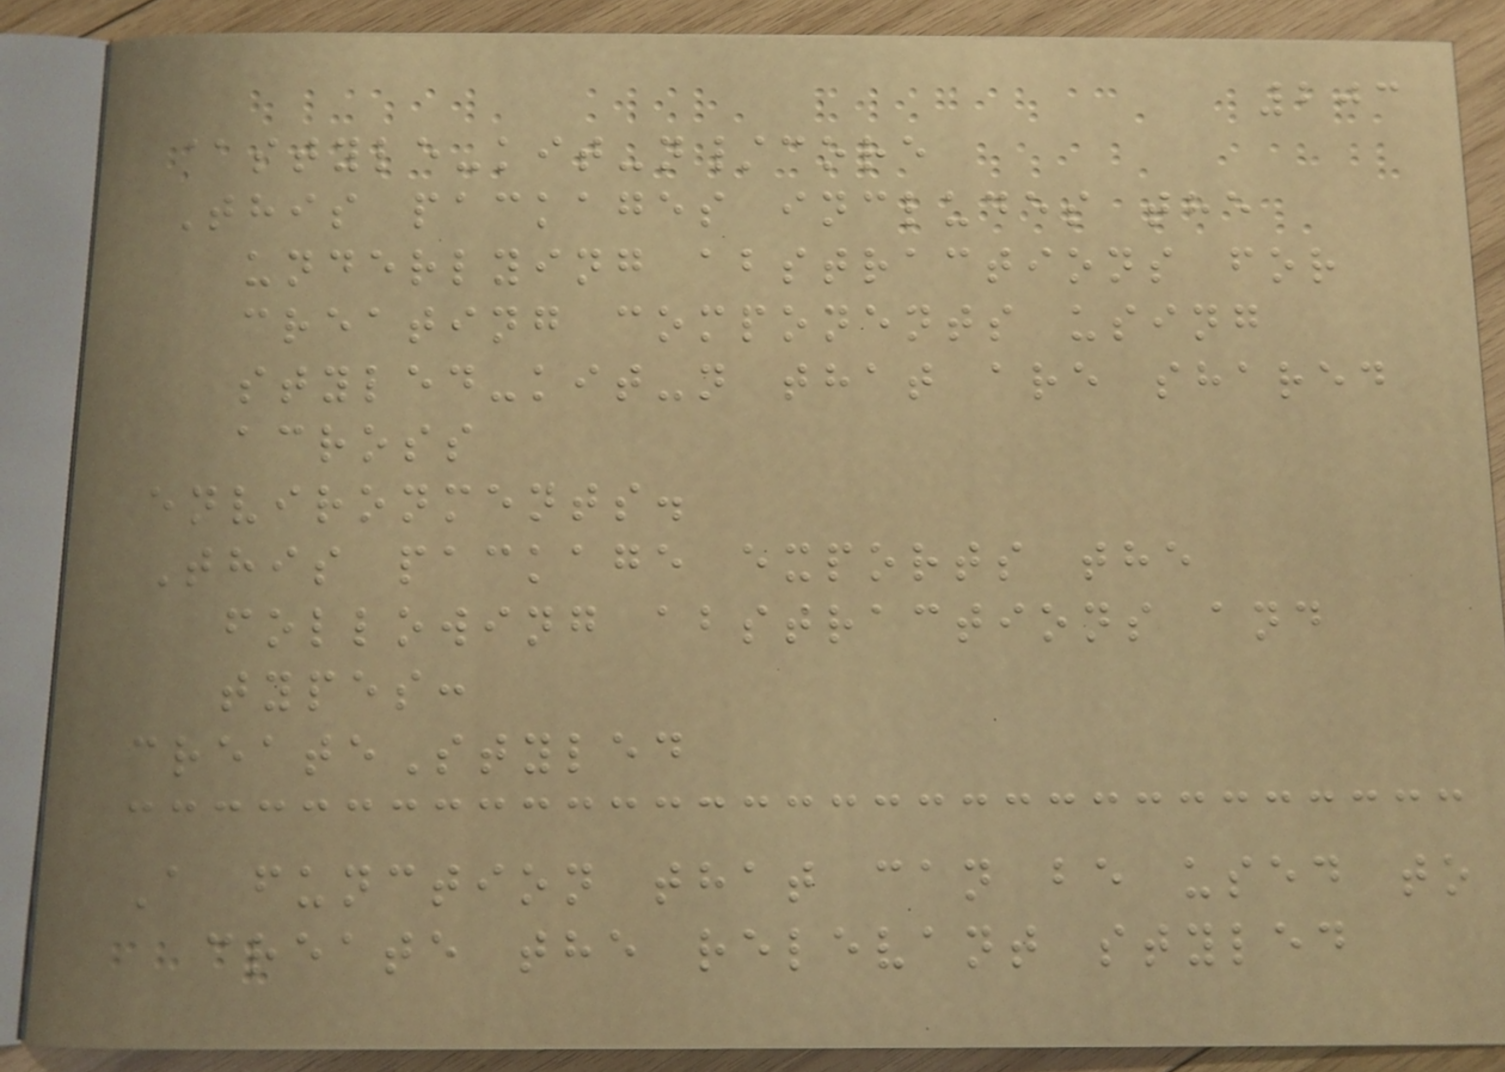203
@style-kit-n/core
This packages includes the
underlying abstractions for
creating components using
styled-kit-n that are shared
across
environments.
This package exports the
following abstractions and
types:
createStyled
A function that can be used to
create the relevant styled
